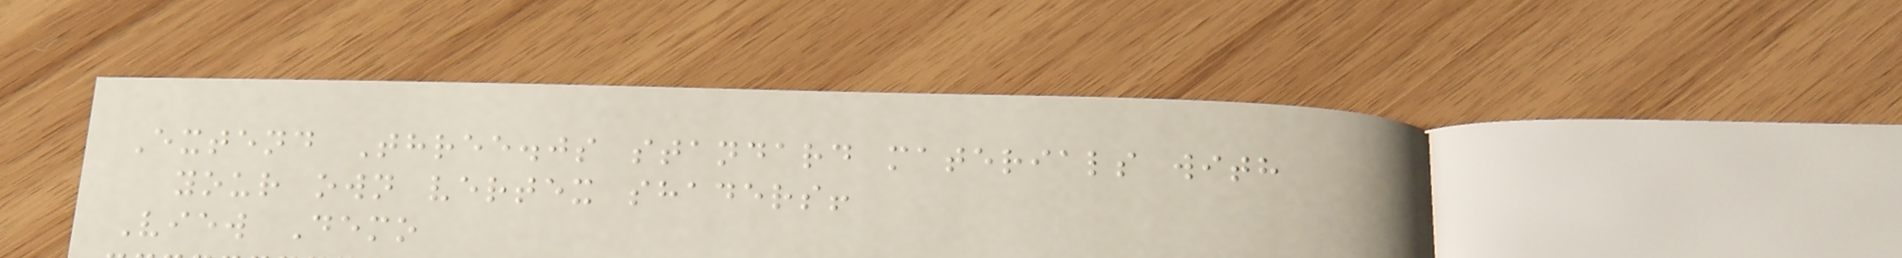Extend Three.js standard materials with
your own vertex shaders!
View Demo
